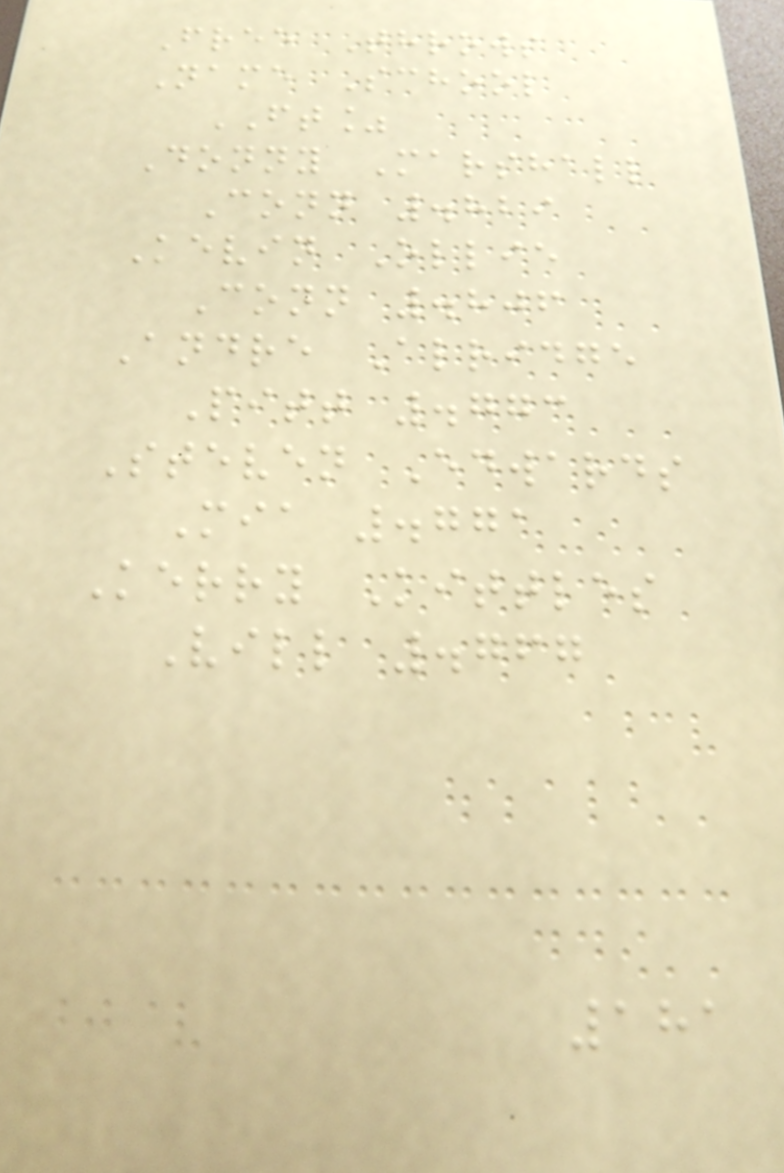Free Throws
Name School
FT%
Donny Marshall
Conn .829
Kevin Ollie
Conn .806
Andre Alridge
Pitt .773
Steven Edwards
Mia .771
Kerry Kittles
Vill .767
181
